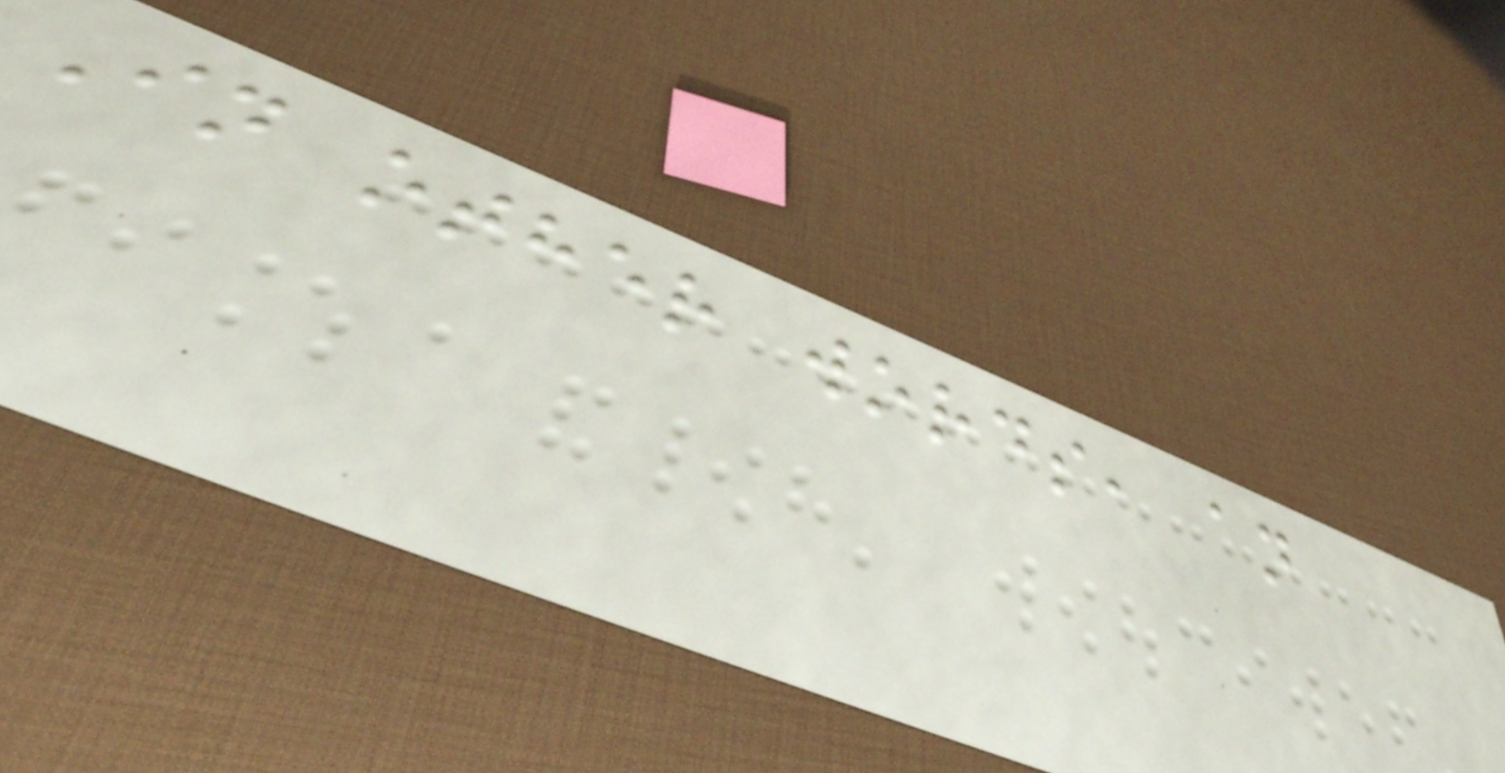In other words, an
